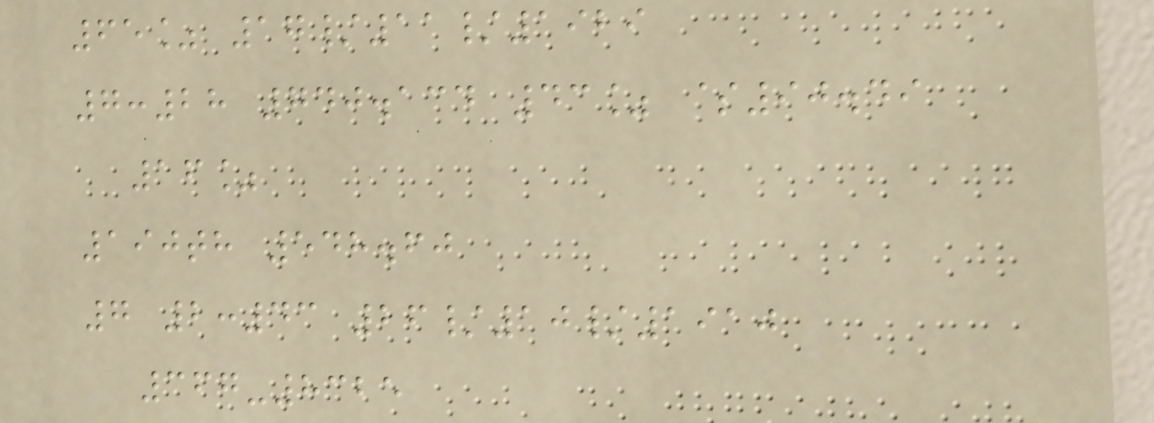65% 17/11/1929
7:28 740.134 43% $90.49
16%
190th 548.60
7 2:43 26/10/1910
367-8325
